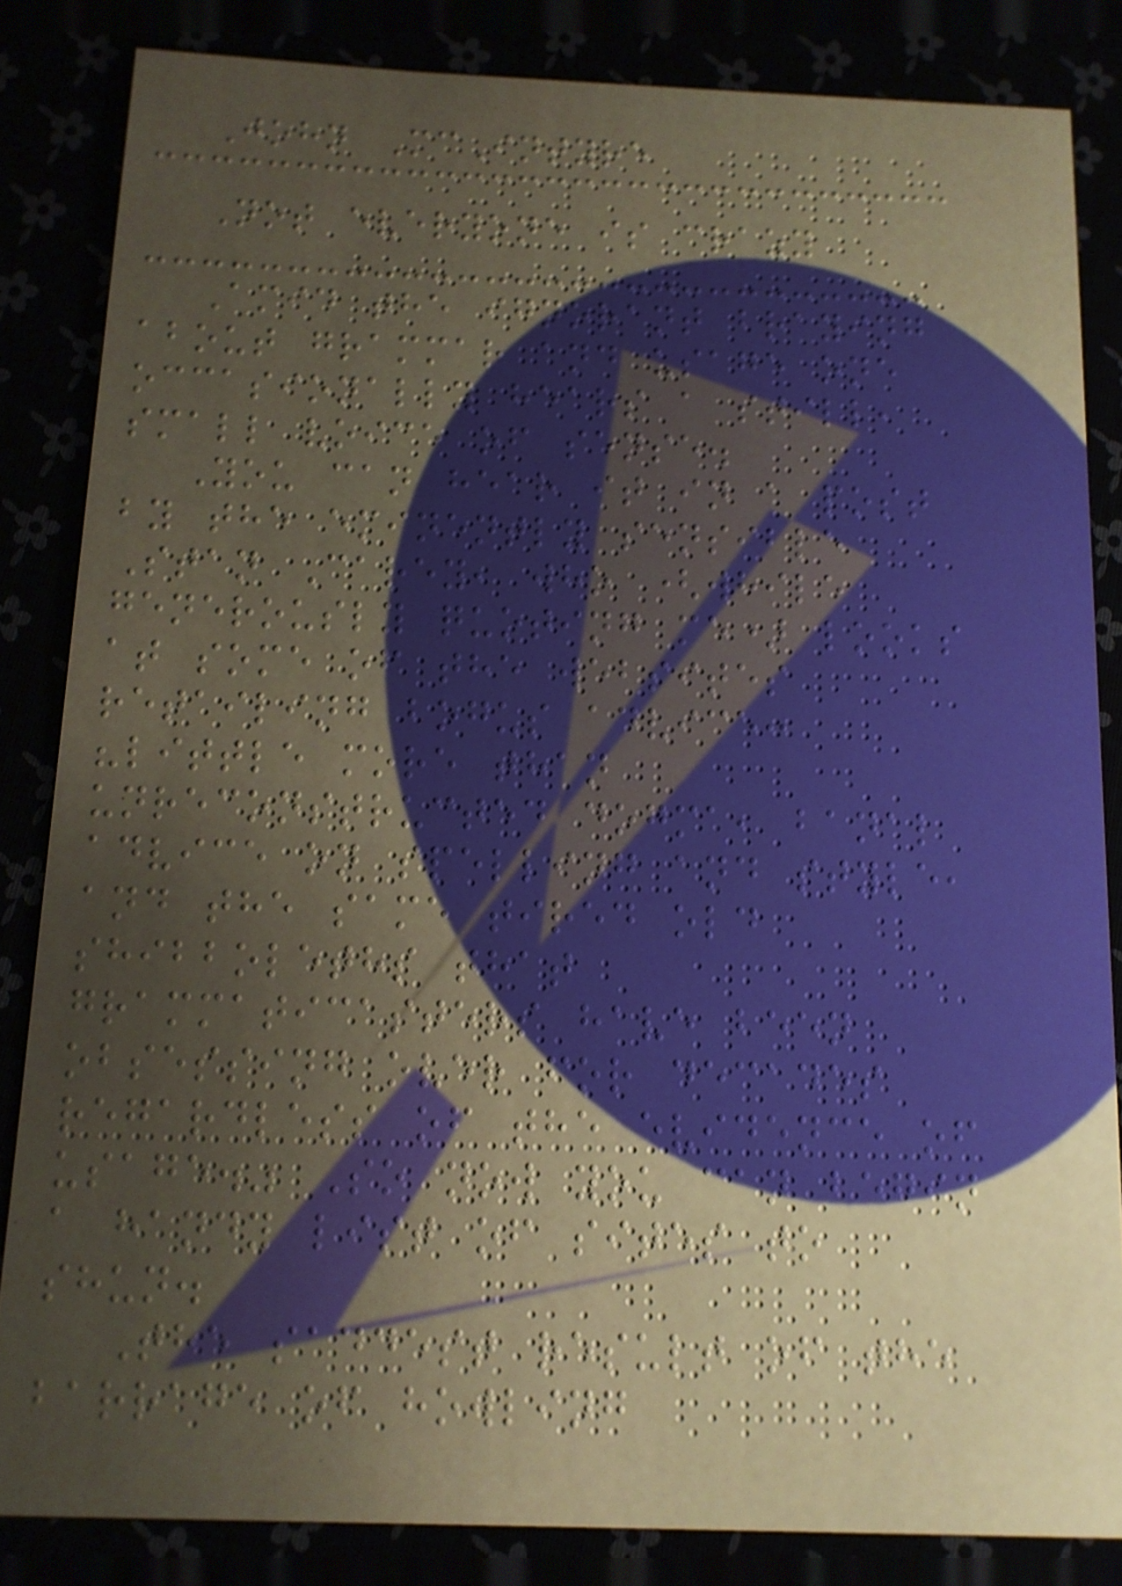John McIntyre
Not everyone is crazy
Amid the ignorant braying
about grammar and usage one
occasionally hears a still,
small voice of sense.
You can hear it in a post
by the eminently sensible
Stan Carey, who (while
generously quoting me) looks
at some of the websites
retailing bogus advice:
"little more than
unreconstructed dogma, banal
advice on spelling and style,
and the same tired old
shibboleths that
grammaticasters have been
obsessing over for decades
regardless of the evidence of
usage." So now you can begin
a handy list of sites to
shun.
The saddest result of the
barrage of howling
